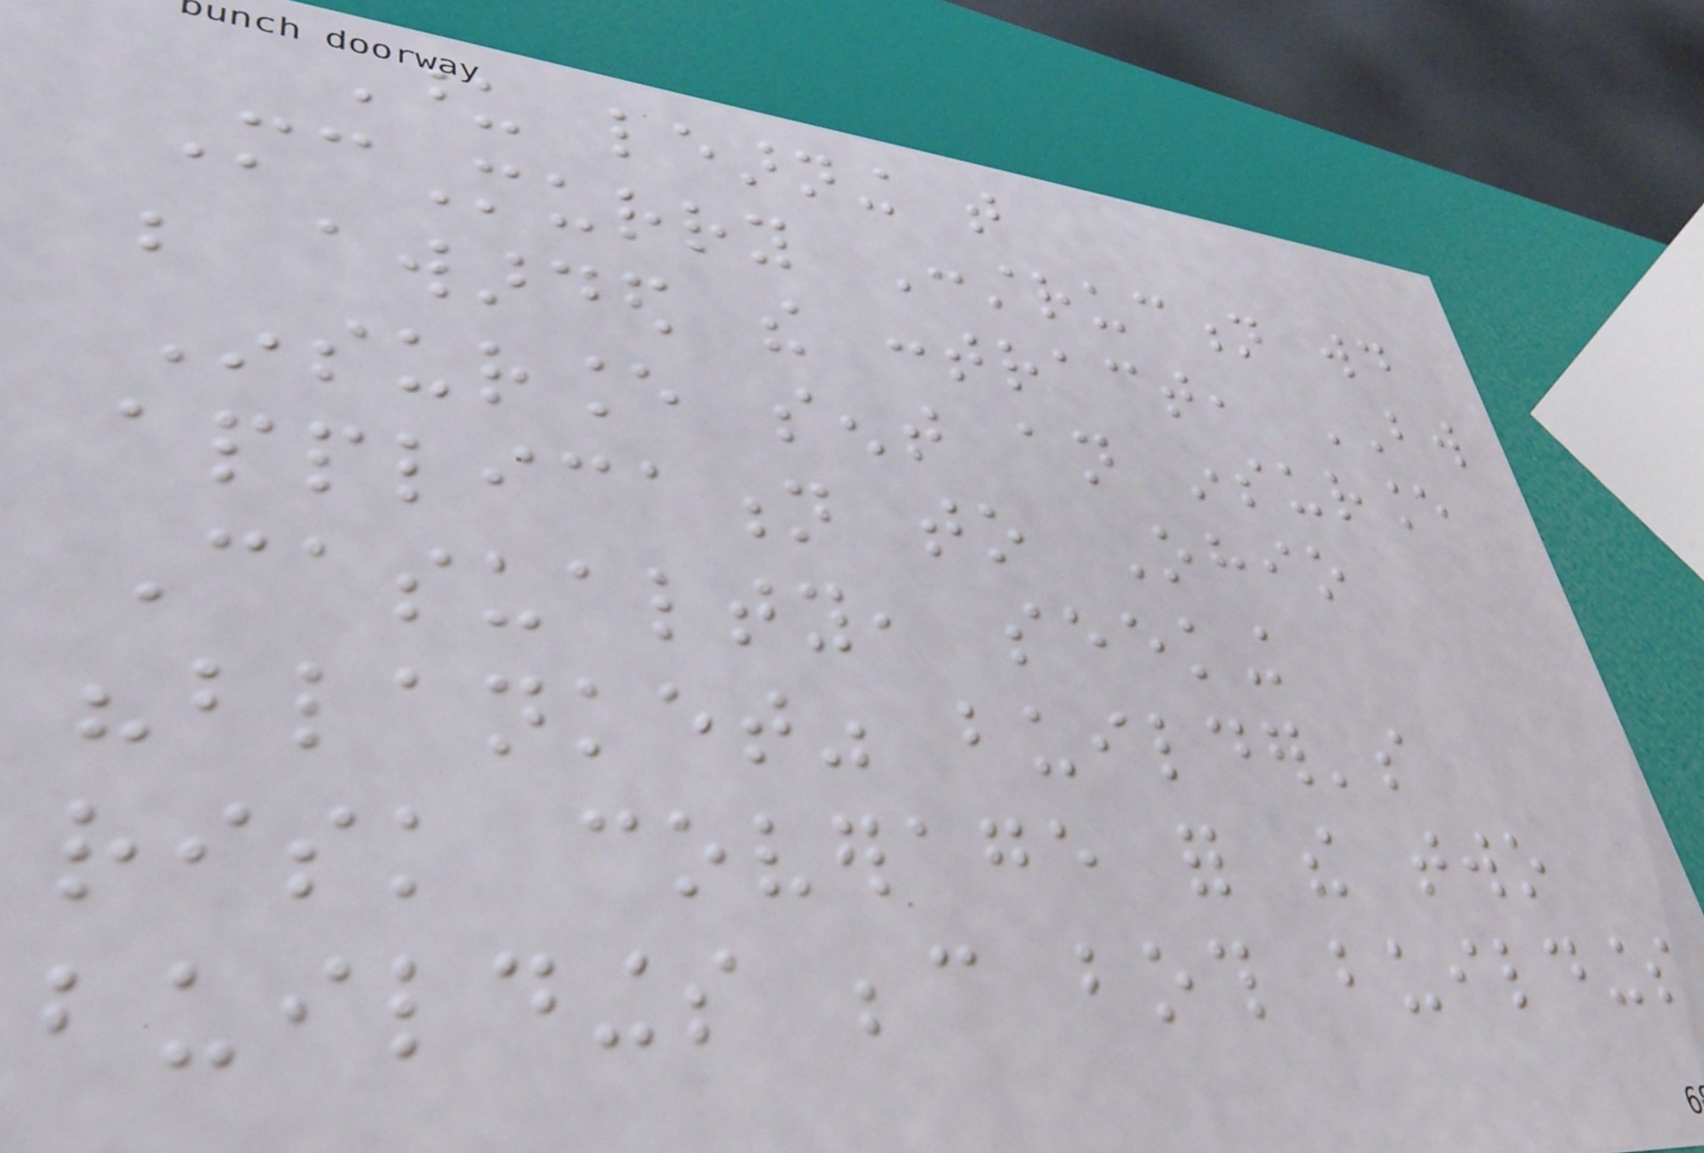Upon learning that
McMurry Construction would
be awarded the contract, BW
Insurance sent an insurance
application to Ohio
Casualty, seeking
"blanket" builder's
risk coverage for the two
buildings because both buildings
